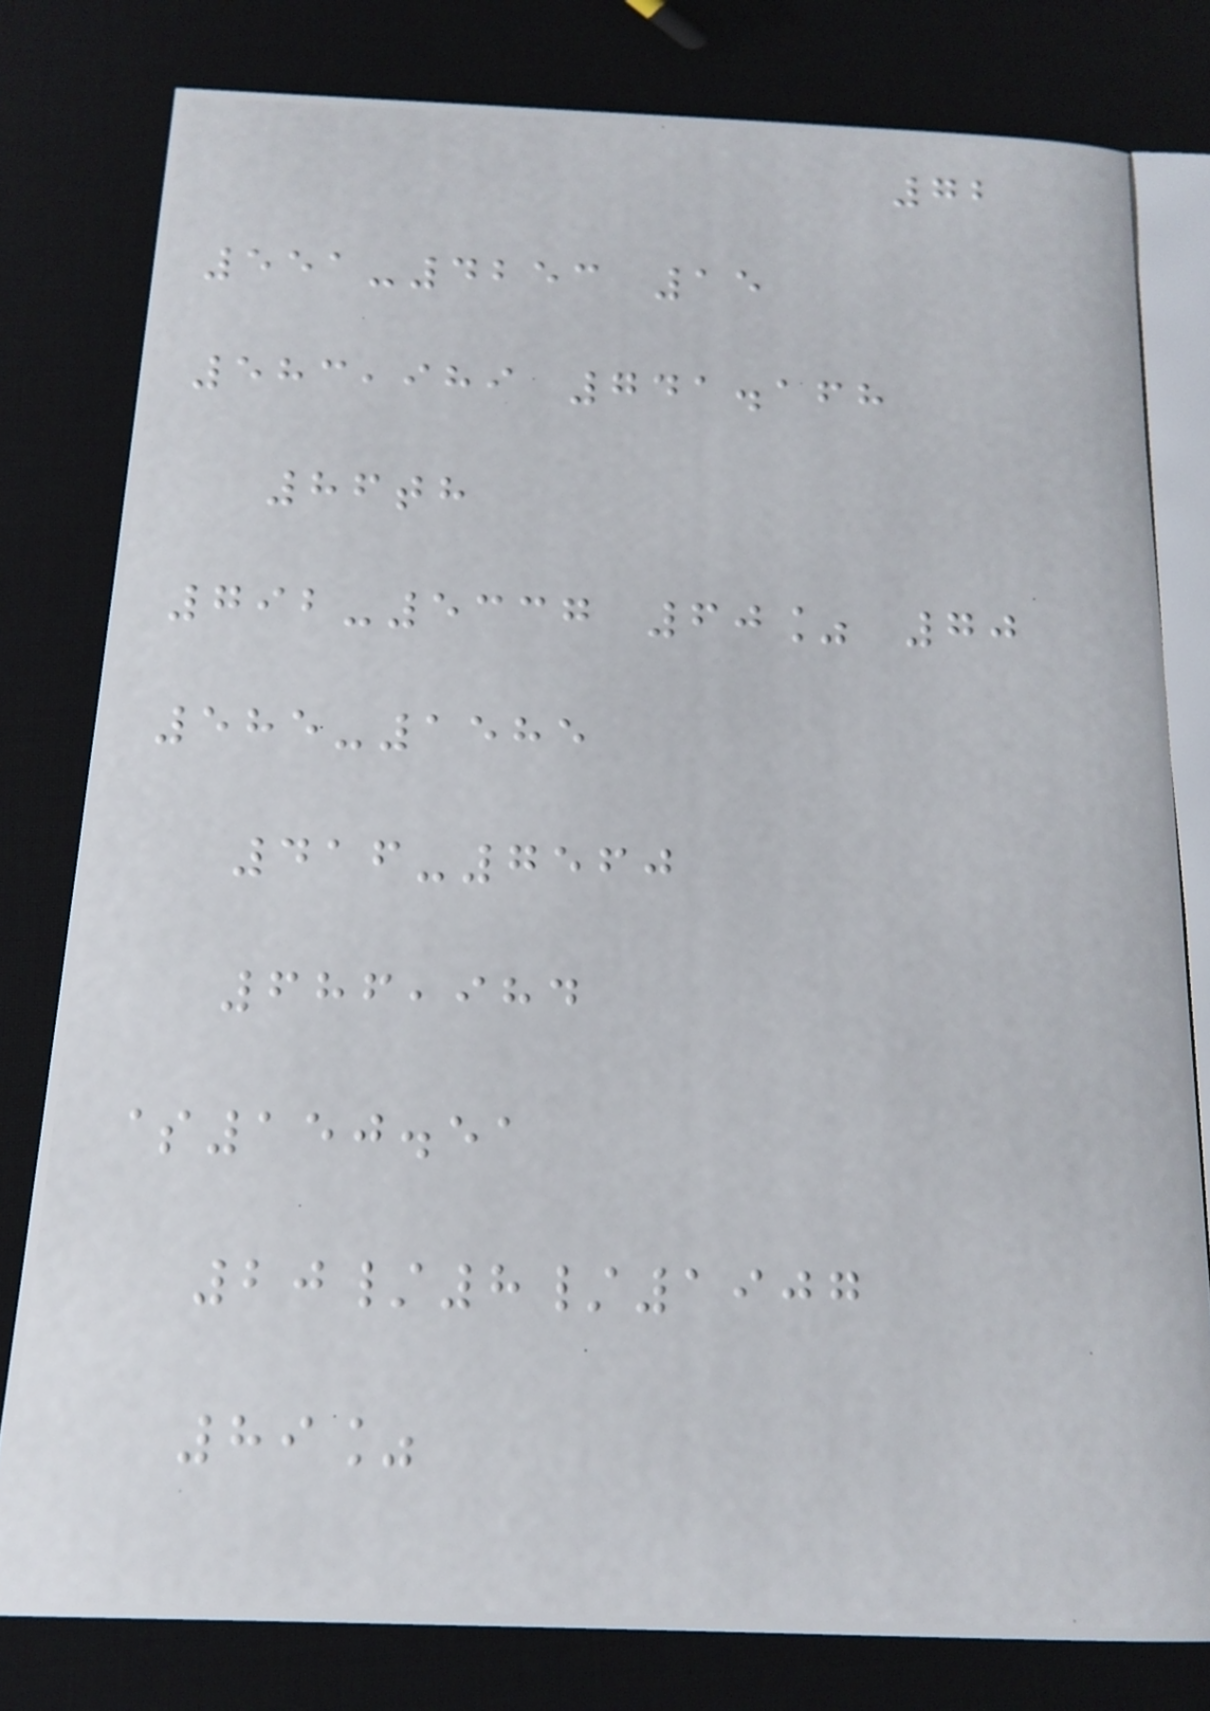72
551-4253 15
583,989 741.168
86th
792-5337 60% 70
585-1585
416-7560
686,984
$150.51
20/8/1907
89%
